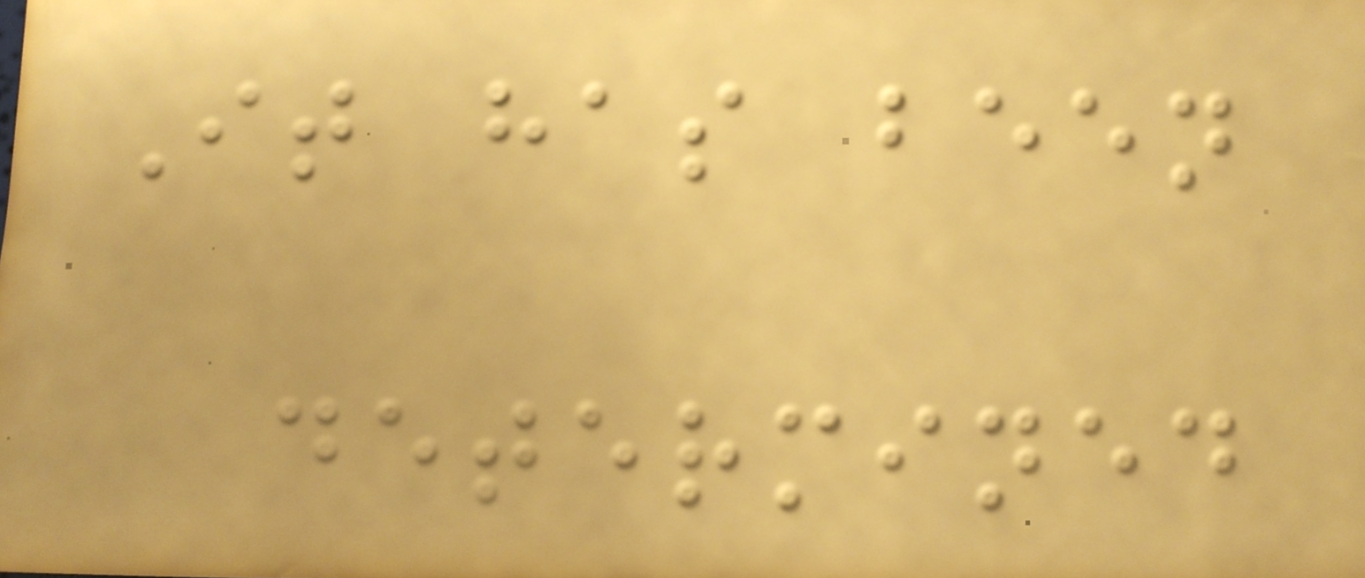It has been
determined
